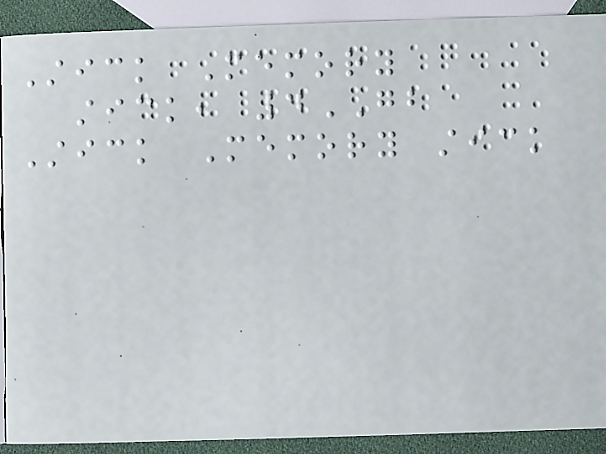Stick Memory
stick, 4GB
Stick Memory stick
